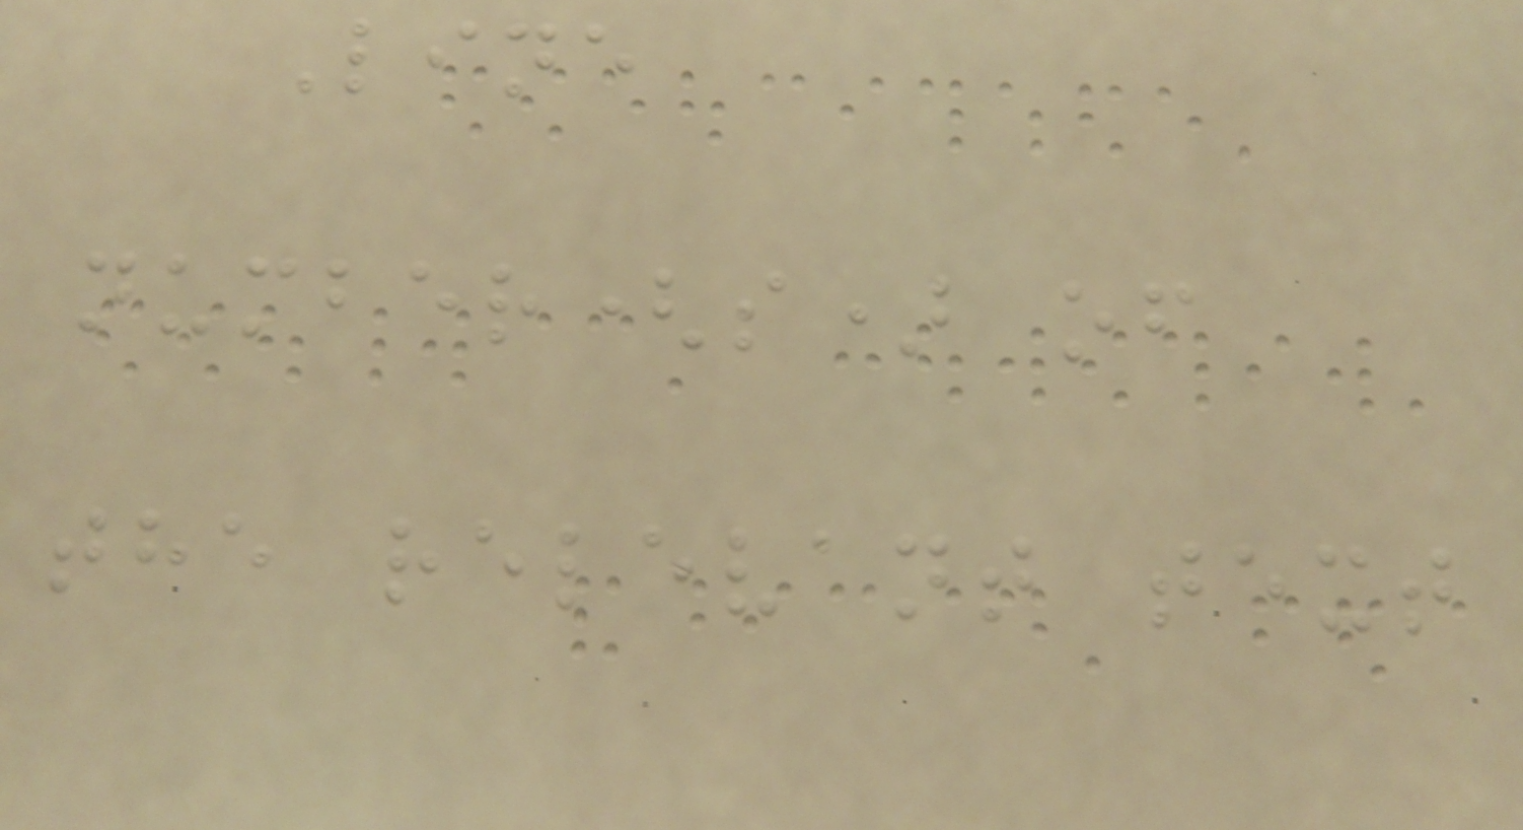Line
number(s) of
the relevant text
